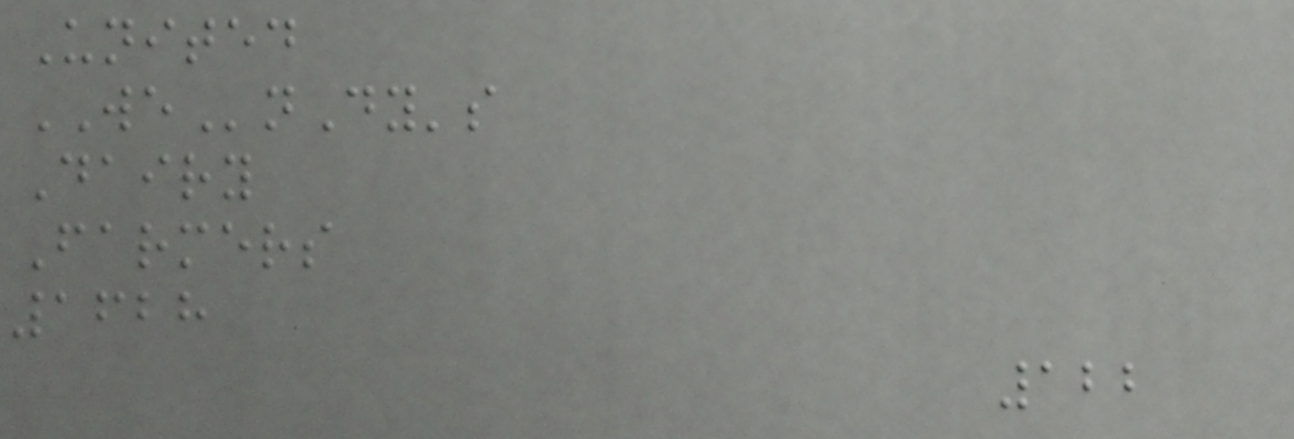United
WEnDy's
Dairy
Farmers
1628
122
